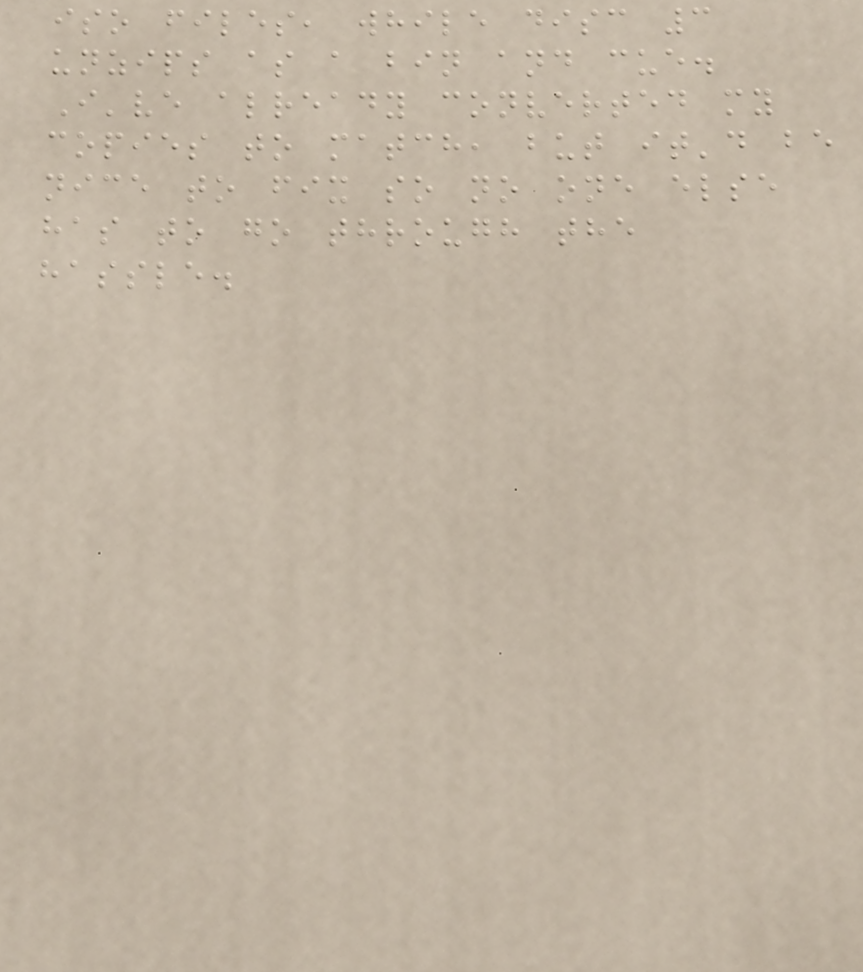iso files, while disc 3
unzips as a bin and cue.
I've already converted my
copies to match, but it'd be
nice to fix so no one else
has to go through the
hassle.
